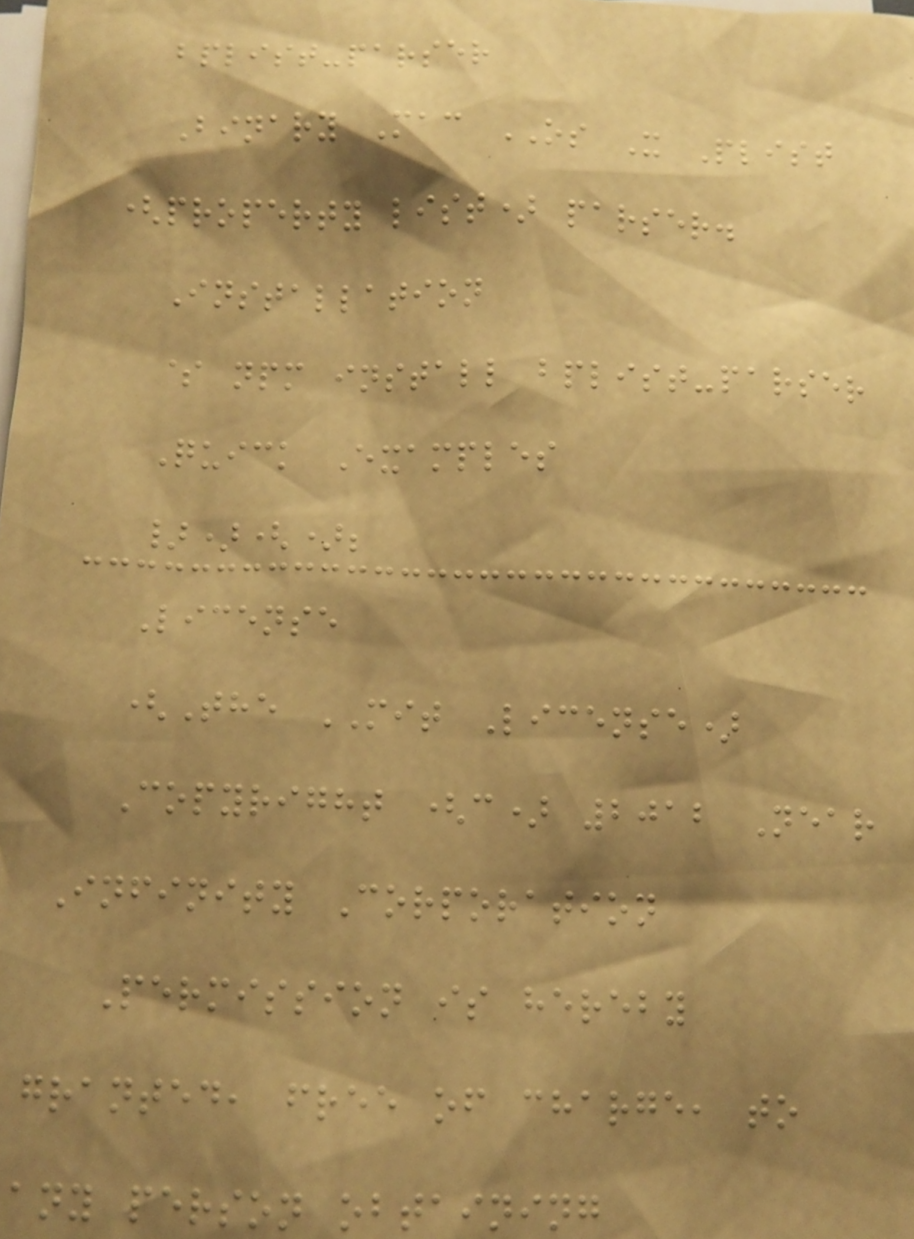bplist-parser
Binary Mac OS X Plist
(property list) parser.
Installation
$ npm install bplist-parser
Quick Examples
})();
License
(The MIT License)
Copyright (c) 2012 Near
Infinity Corporation
Permission is hereby
granted, free of charge, to
any person obtaining
